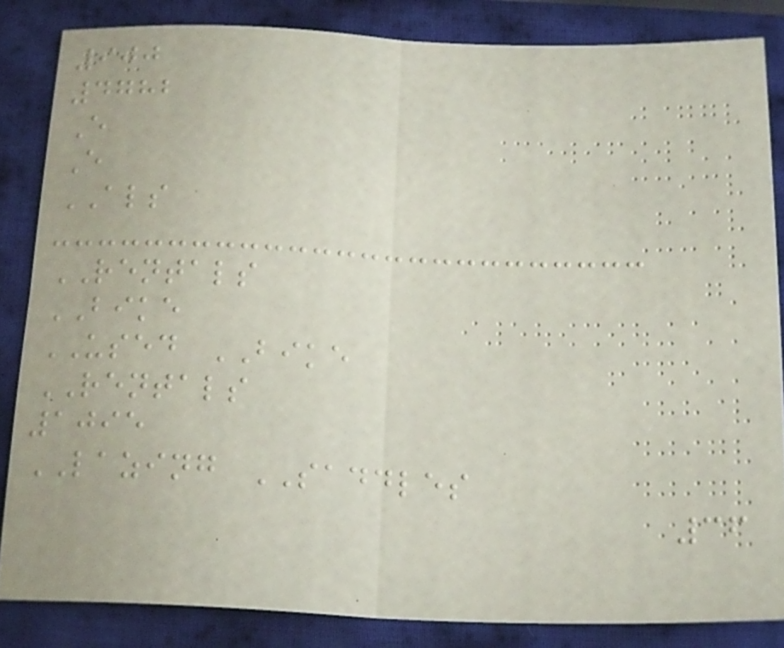900
4782
E
E
ALS
RENTALS
BIKE
USED BIKE
RENTALS
1095
LAZING SADDLES
36
